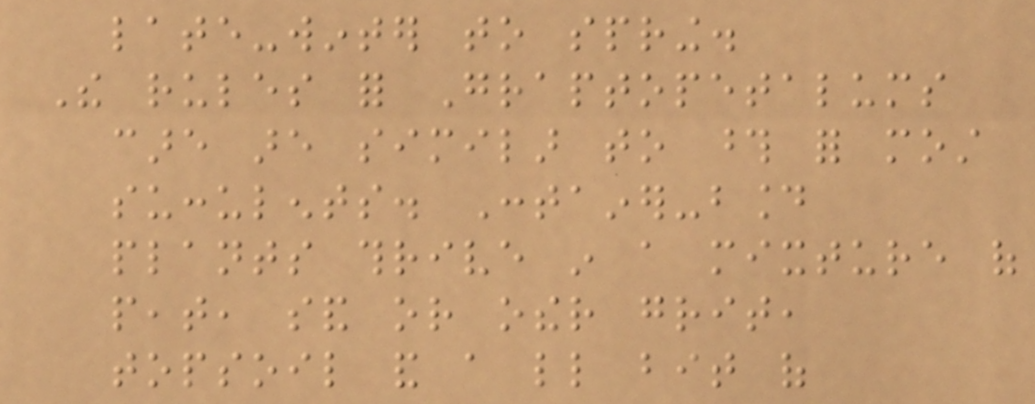late-winter to spring.
The rules for Graptopetalums
care are similar to those for most
succulents. Container-bound
plants thrive in a mixture of
peat, sand or other grit,
topsoil and a little bit of
